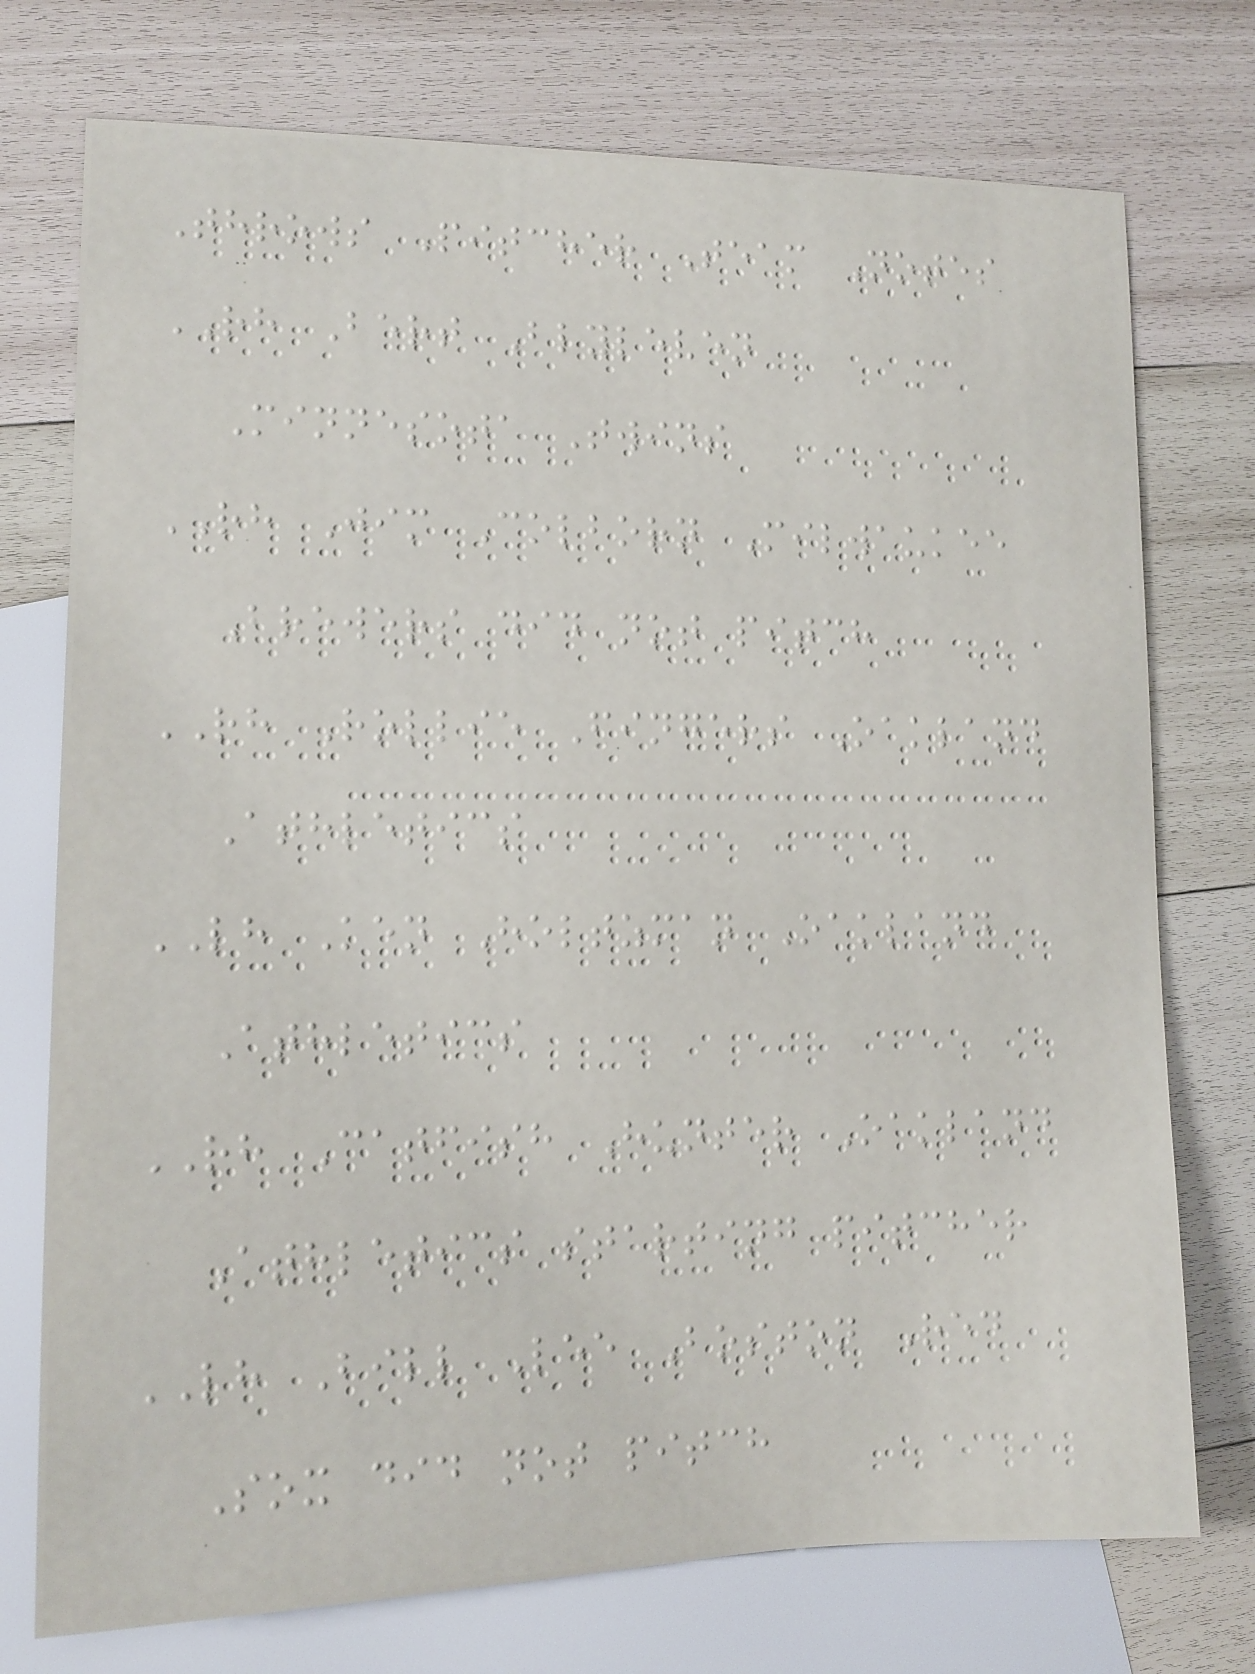Throws Pitcher Team Notes
RH Bert Blyleven
Minnesota Twins
RH Jim Colborn Milwaukee
Brewers did not pitch
RH Rollie Fingers Oakland
Athletics
LH Ken Holtzman Oakland
Athletics
RH Catfish Hunter Oakland
Athletics starting pitcher
LH Bill Lee Boston Red
Sox did not pitch
